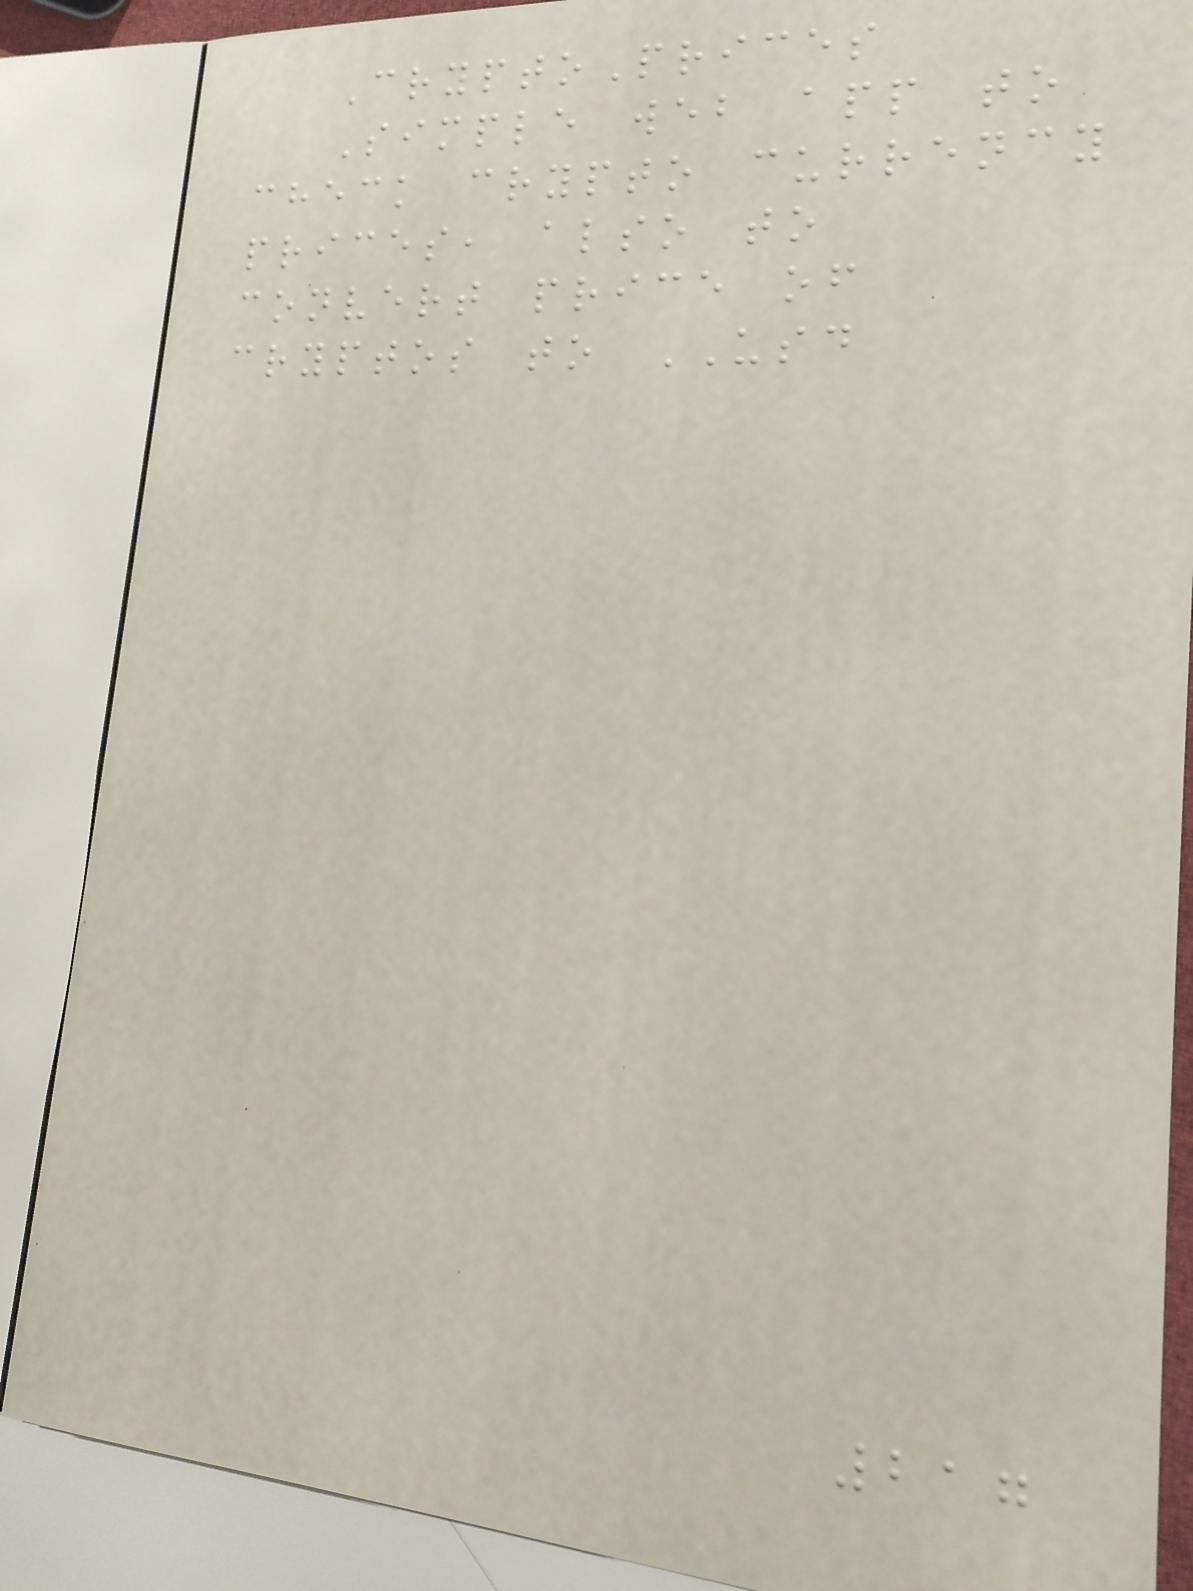CryptoPrices
Simple web app to
check crypto currency
prices, also to
convert price of
cryptos to USD
217
